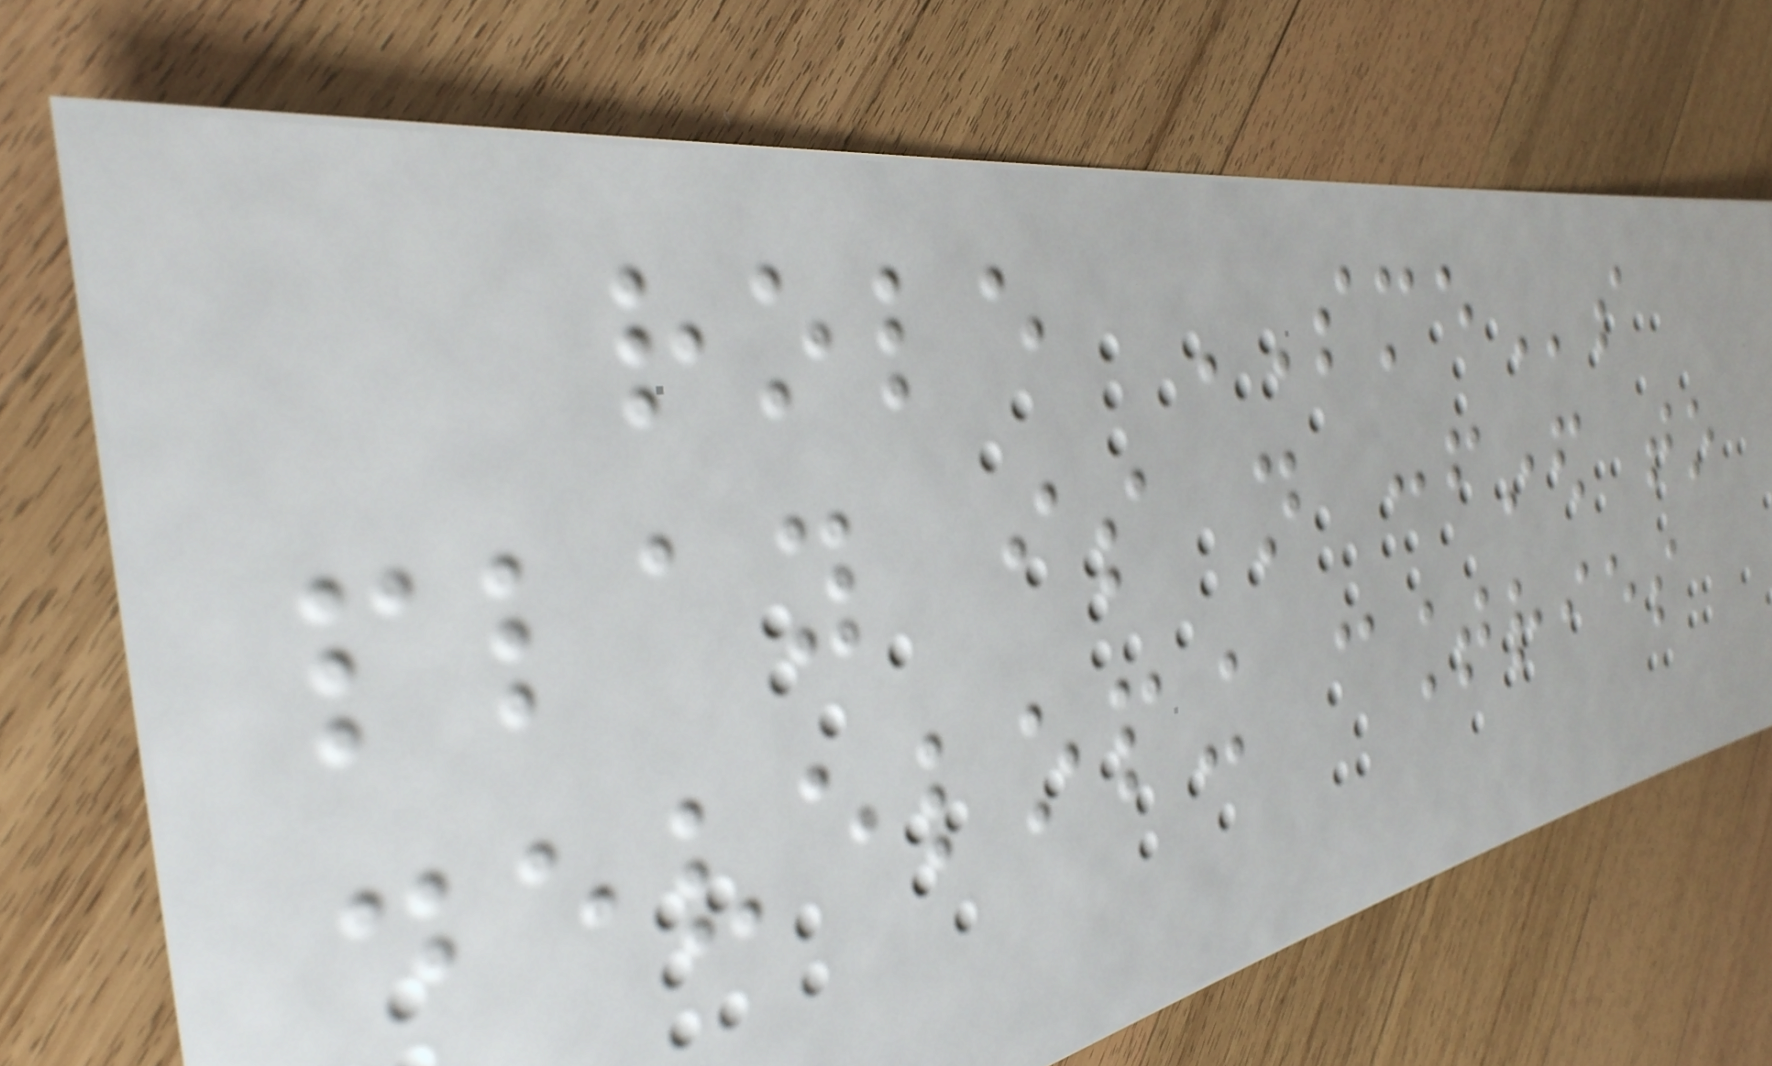role SMEs
play is not confined to
developing countries
